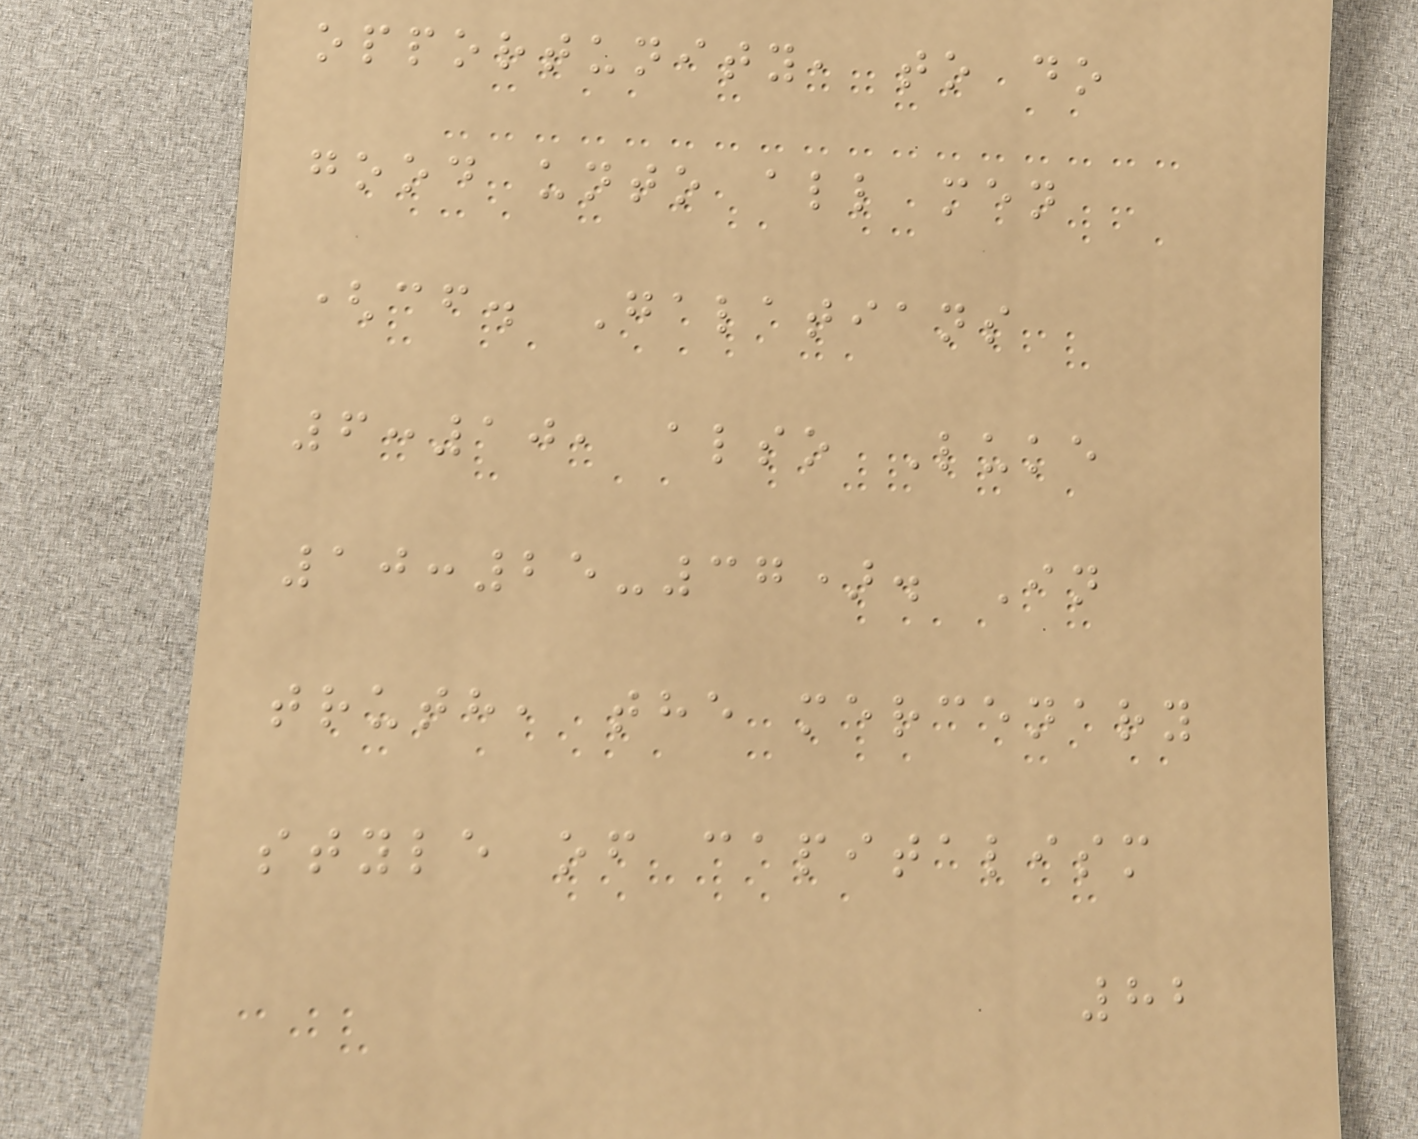opportunity, to do
good unto all men
(cf. Galatians
6:10, also Luke
10:25-37). In
truth, the mercenary
style of capitalism
82
